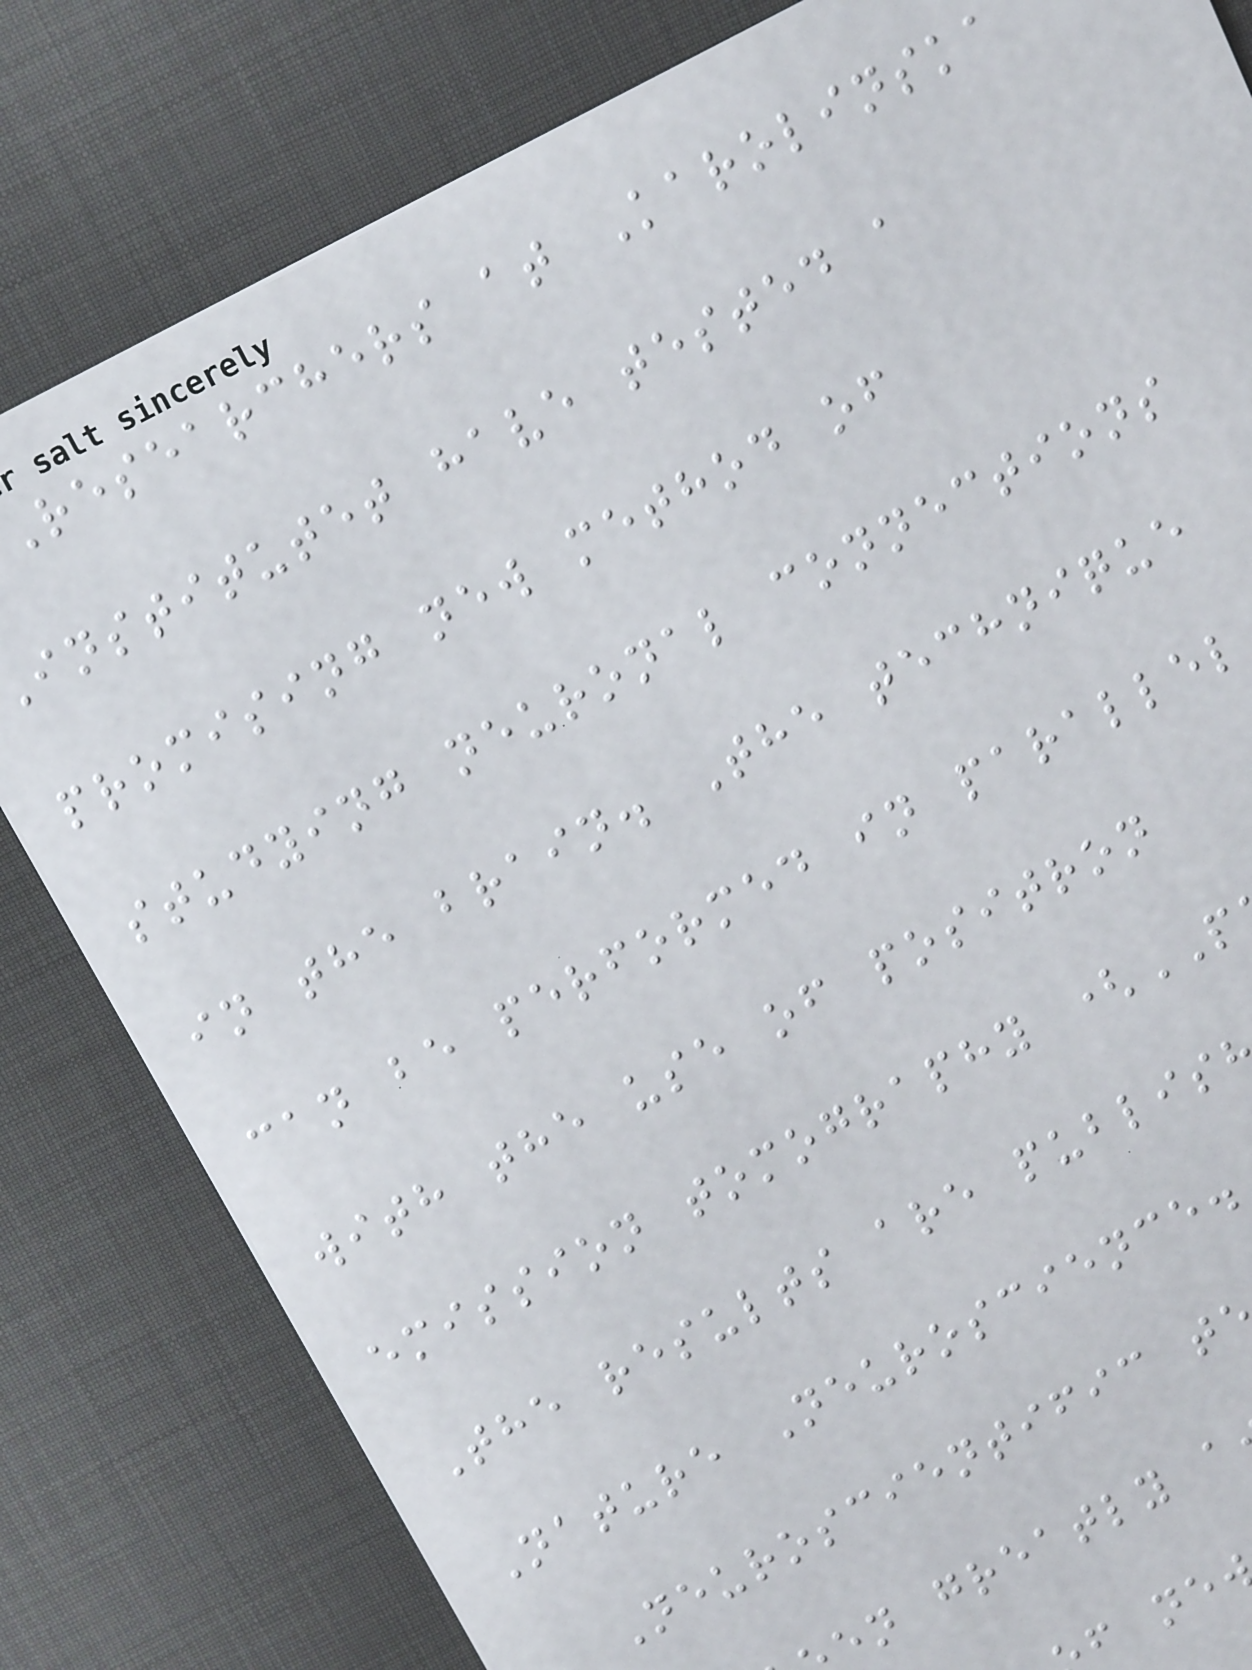researchers at Karolinska
institutet have tested a
promising new method of
studying neuronal connections
in the brain. The technique
can be performed in parallel
with the use of positron
emission tomography (
The results are publis
Nature Neuroscience.
Neuroscientific t
en greatly a
